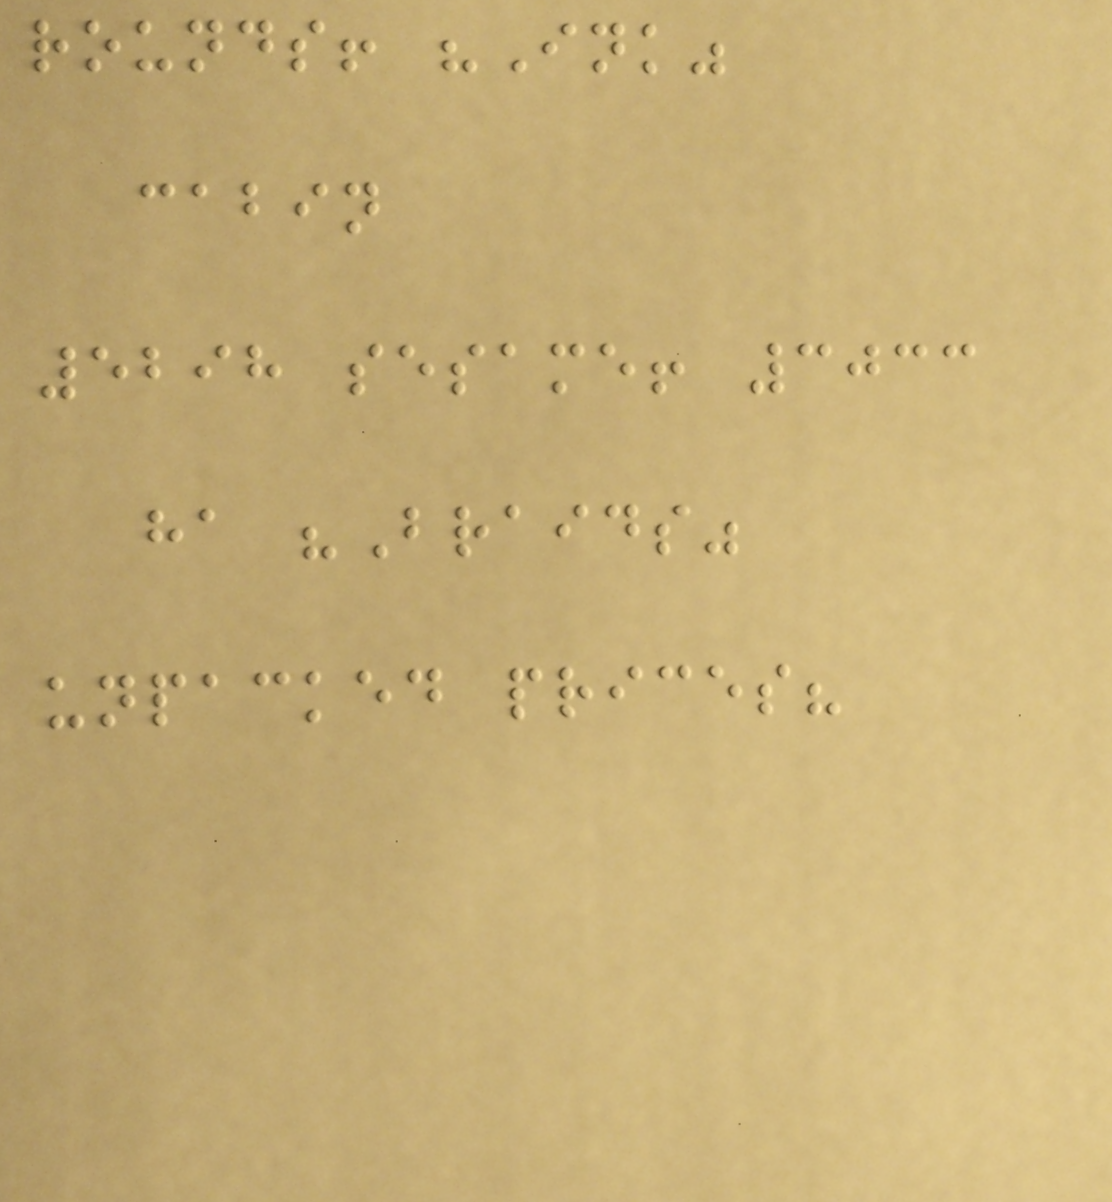rounds! "Ink"
cabin
5298 sesame! 3033
ha "Braids"
unpacked prices?
